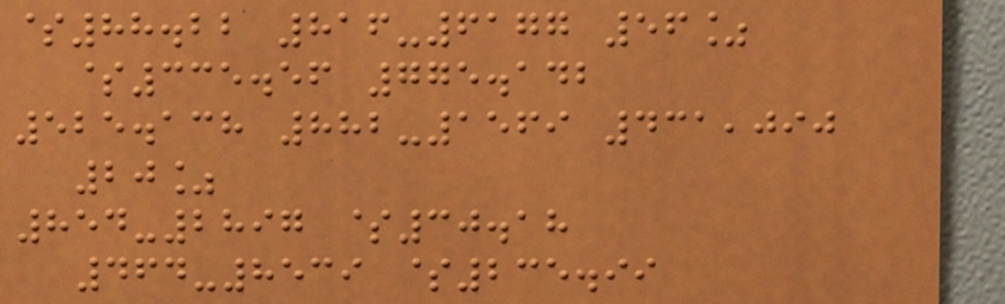$88.22 816-6177 56%
$335.56 775.142
525.138 882-1569 431,090
20%
854-2897 $30.18
464-8539 $235.99
